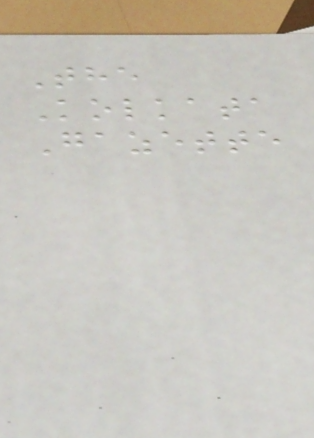The
Kolkata
Gazette
